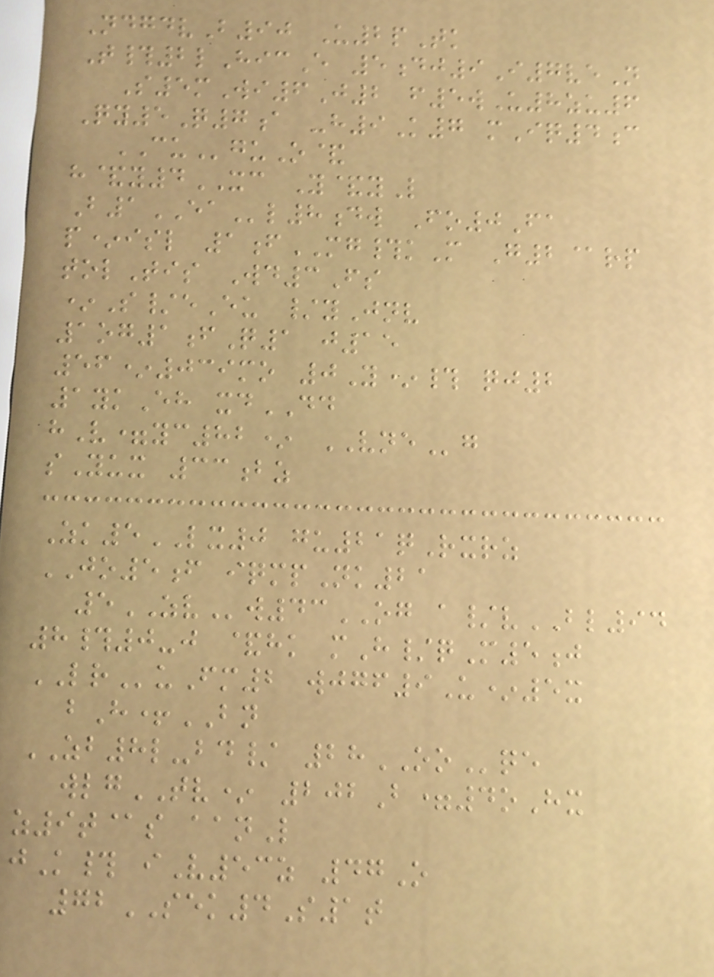NdgdvB90 U2pTk
T#2lHicE 5dj9I7veN
S5mWi6J2 f5wU8zu6
Qy5Q7a -h9K7 mIq4c
CUguO&
h&y4XC Y&yL
B1EAl8dw Fo0Fa
p*isl 1fMG#kM G2@rp
tolTis Wd3Fs
*S/eEu /yJnv
1og1fQ1 j15
56*039mo 0Y*# qj2
1ykEh xdDD
hV=yc82* VNEg
sYux 33bz
Zk5LX0 gu21qRxrz
JO5f iqmpNk21
5ZVw43OG a/vBL94
8#0-j &hk mH/qM5j
LRuFm2 wjgf9U*5x
bH+BN
ZB8l-bd/ 28OOqe
wlgTV* 202B=4oHx
z9t@s aanL
jK# iV53z 47O
72SEK4S1t
